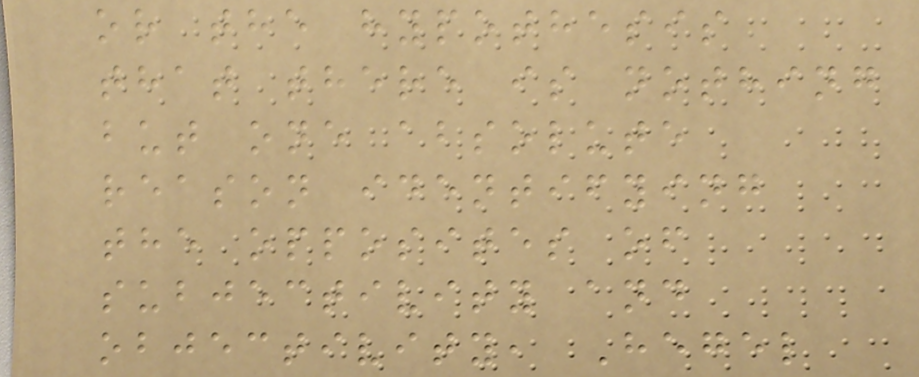or the hypothesis
that there is nothing
but one absolute
reason identifying
the opposites of
subjectivity and
objectivity, Hegel
